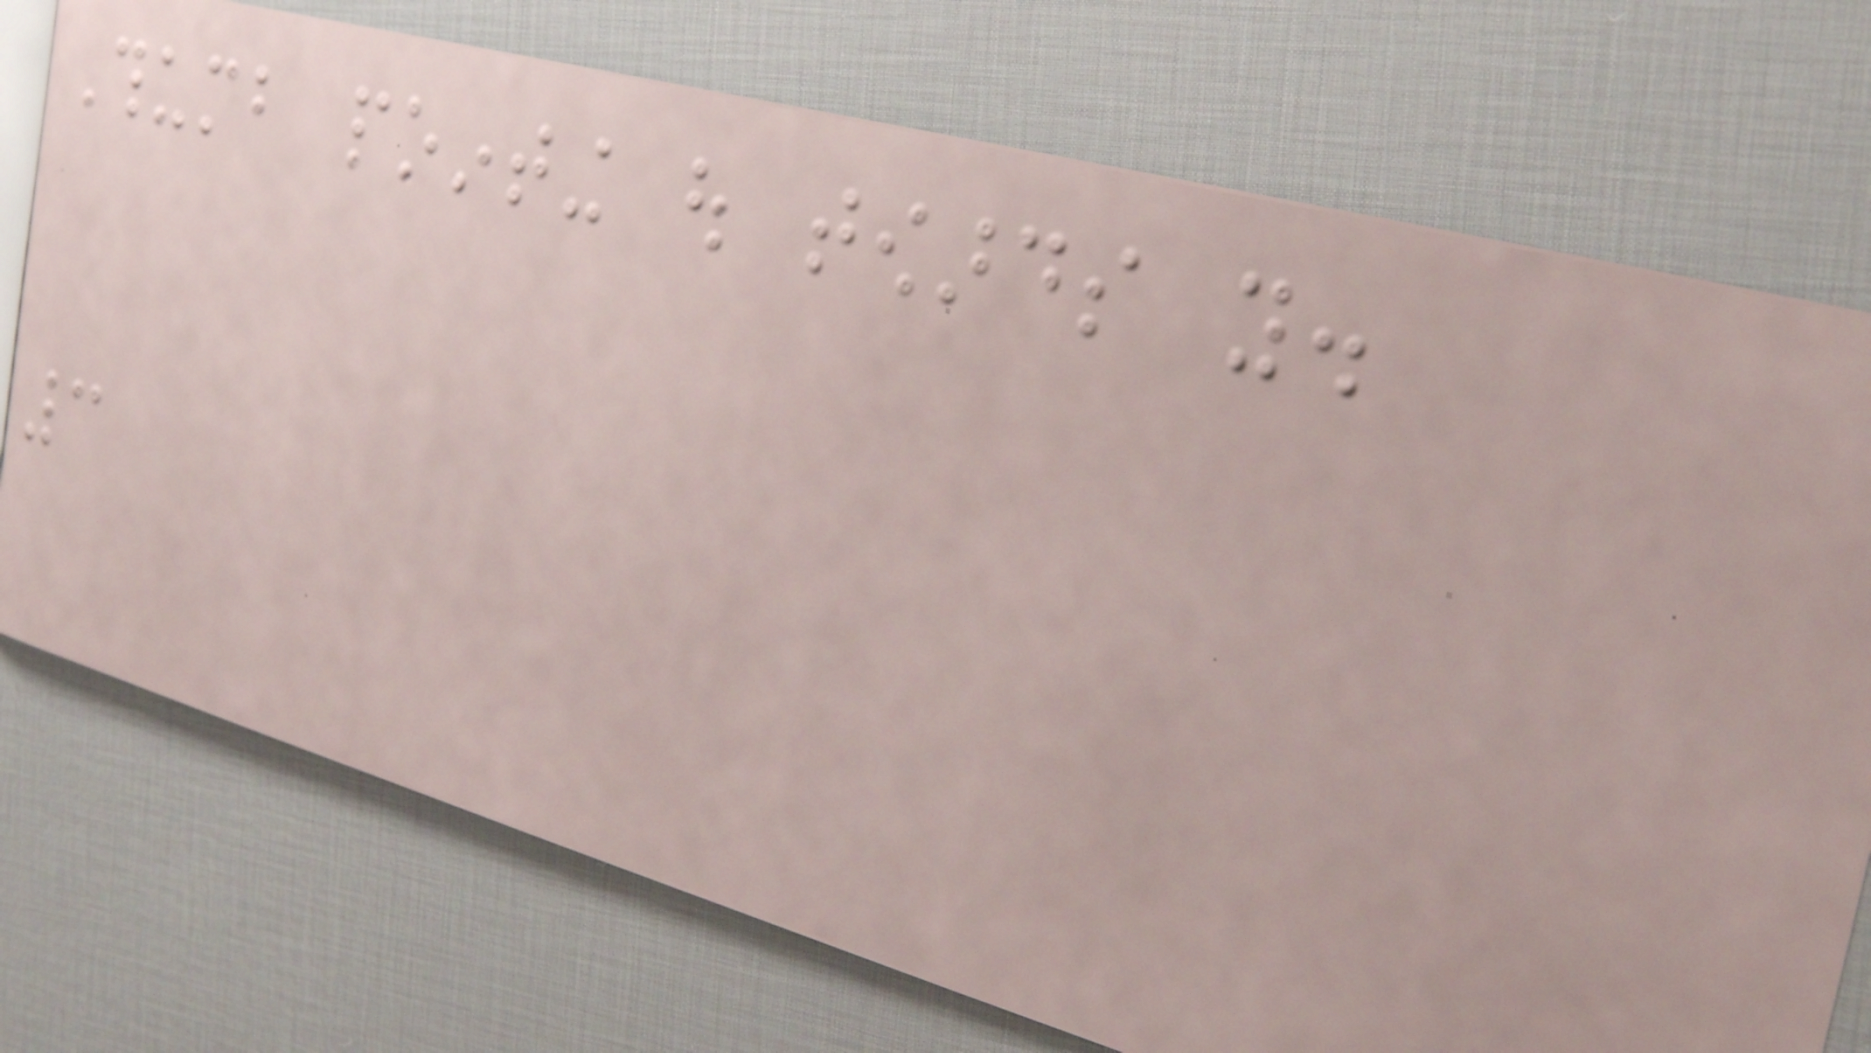Thumb pointing out towards you.
3
